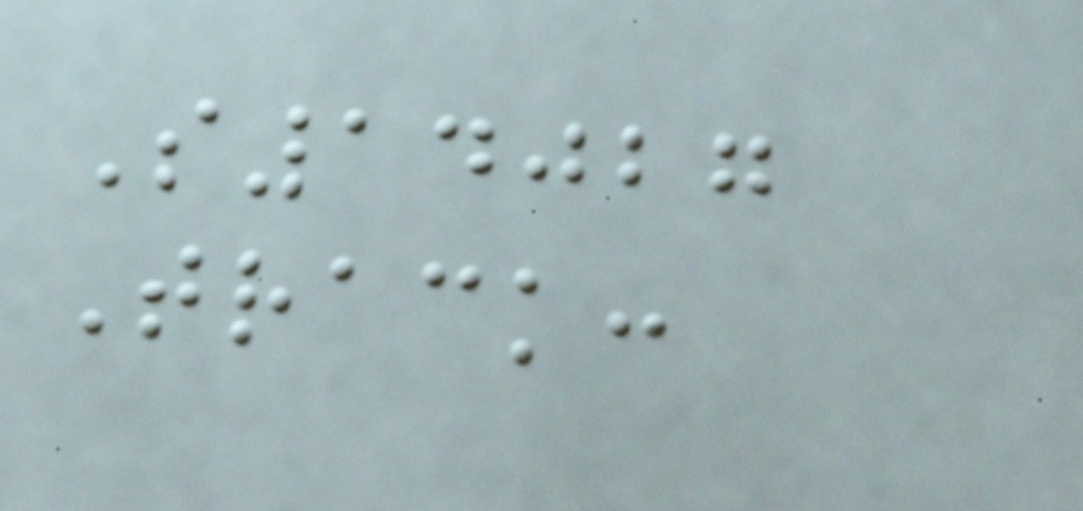S14027
Track:
